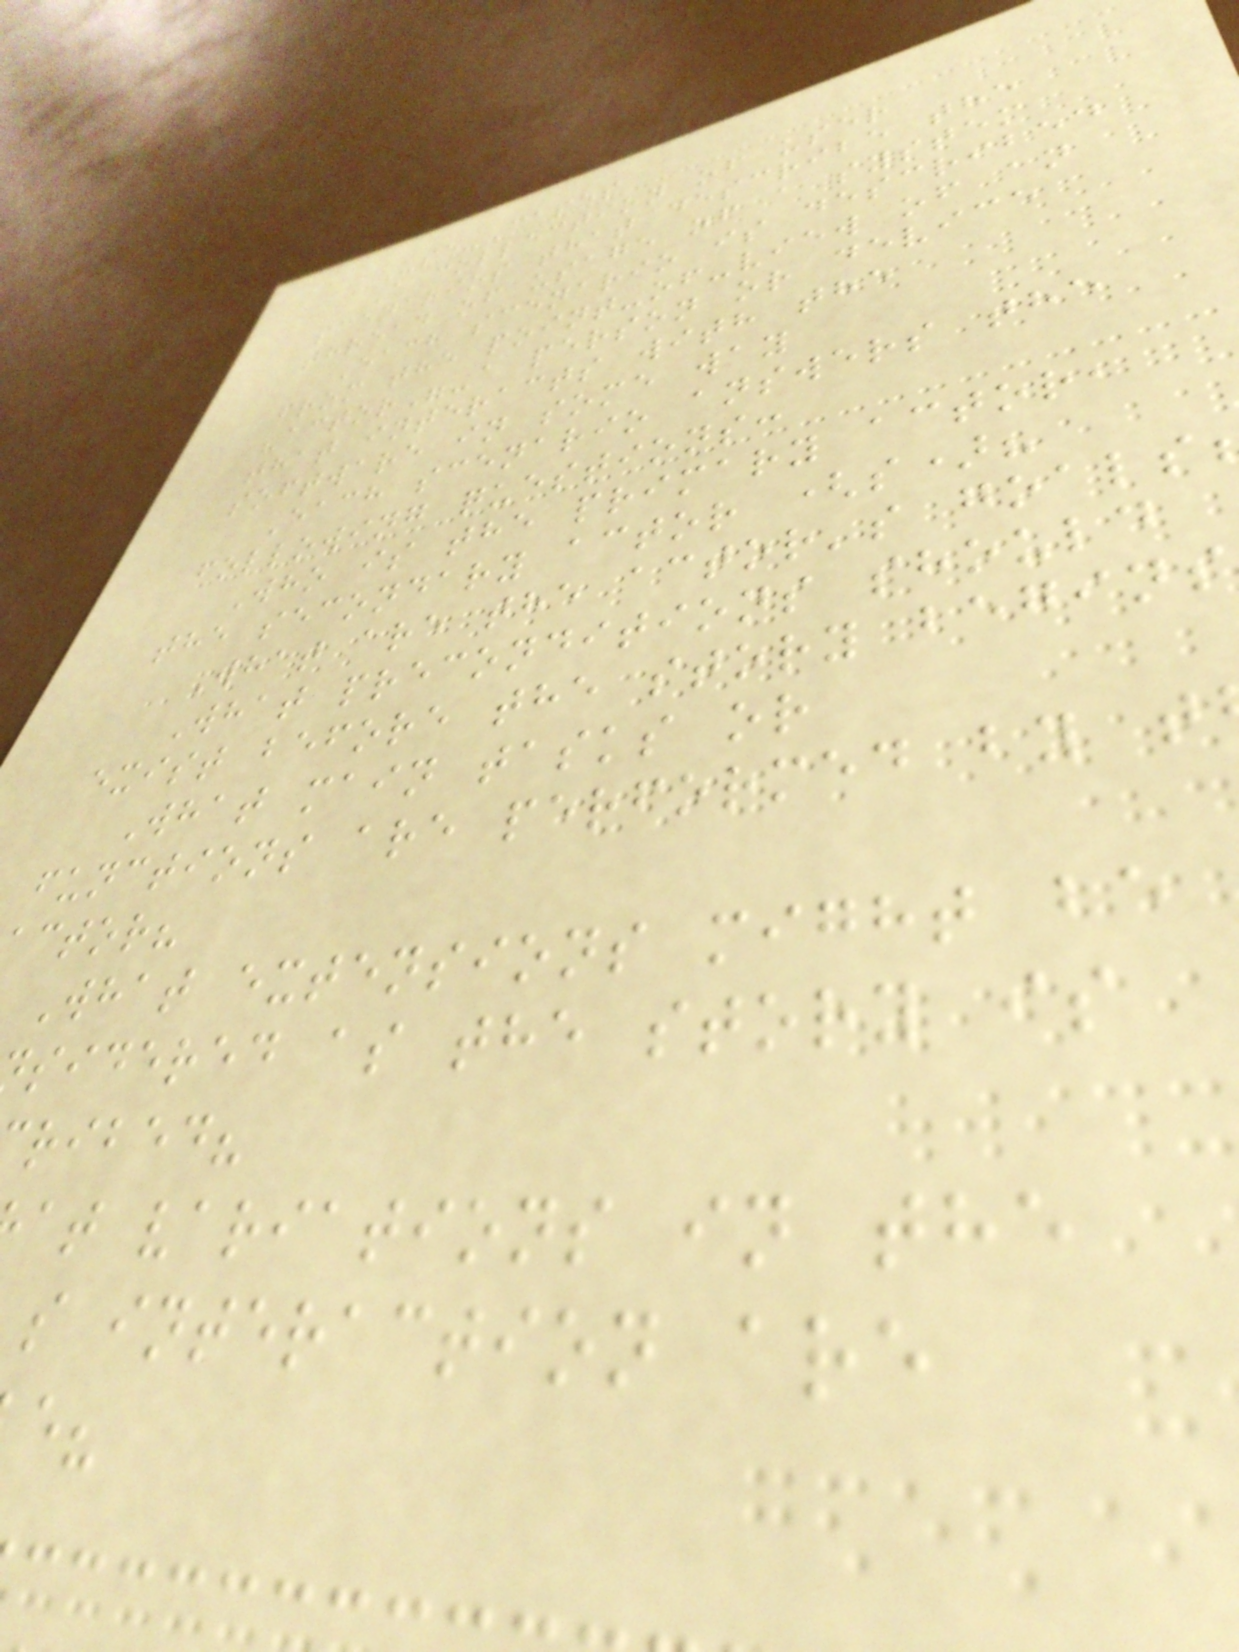Use-Cases
A collection of user
scenarios that describe the
thread of usage of a system
Each scenario is described
from the point-of-view of an
"actor"-a person or device
that interacts with the
software in some way
Each scenario answers the
following questions:
Who is the primary actor,
the secondary actor (s)?
What are the actor's goals
What preconditions should
exist before the story begins
What main tasks or
functions are performed by t
ctor?
What extensions might be
sidered as the story is
ribed?
at variations in the
s interaction are
